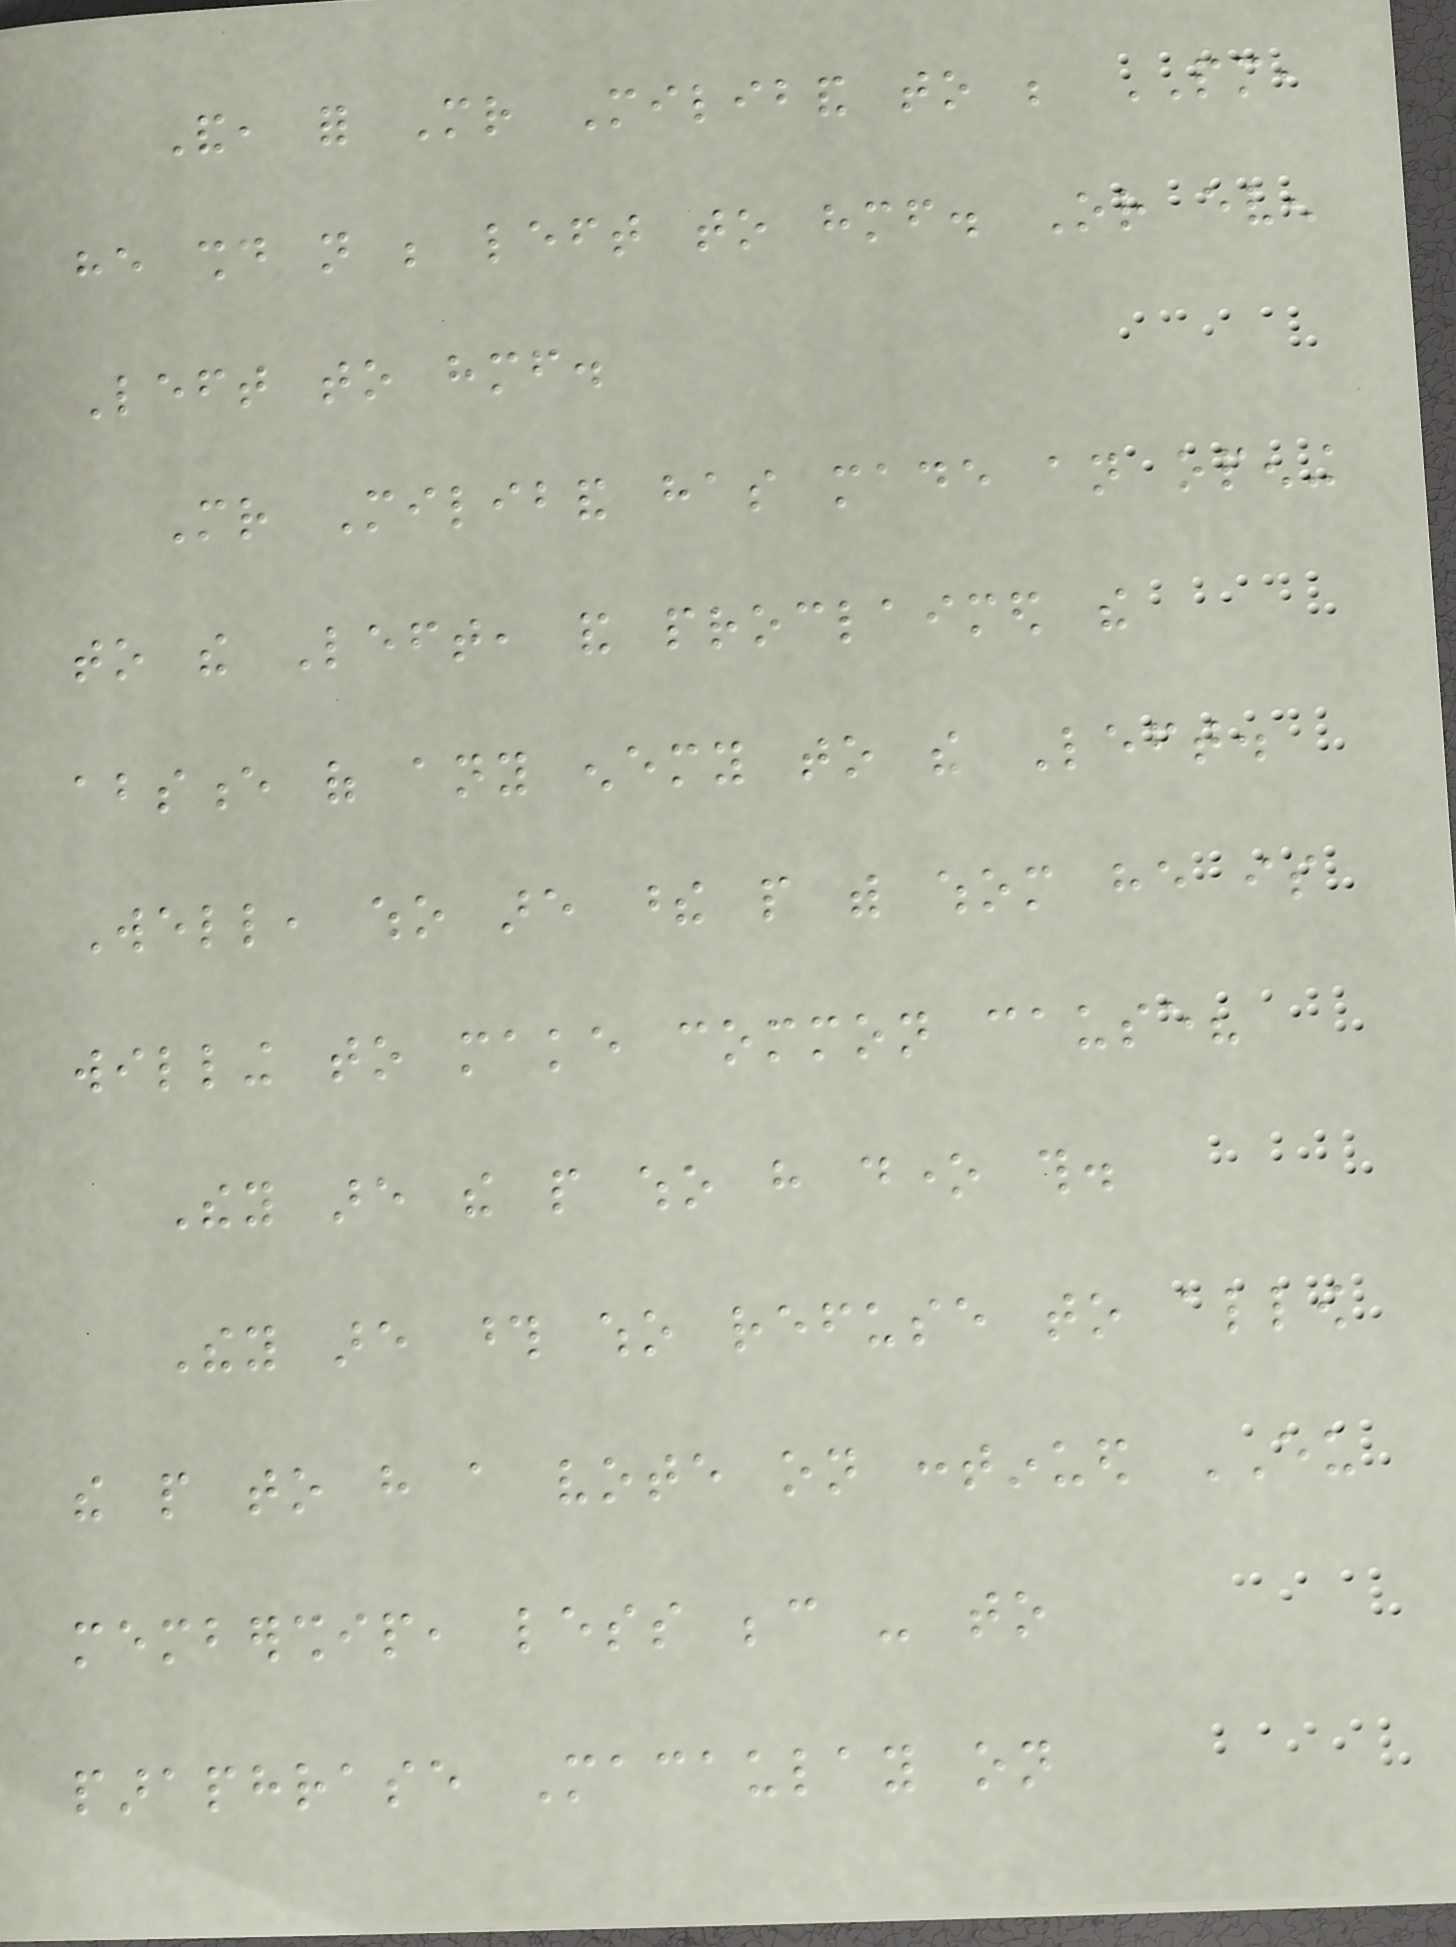And, for Mr Miliband to be PM,
he should not be left to himself. Or even
Left to himself.
Mr Miliband has made an opening
to the Left, and proclaimed the
absence of any enemy to the Left.
Well, who are these people with whom he is
willing to make common cause?
They are the people who have done this.
They are those who refuse to allow
the people to have a vote on continued EU
membership, less because - to
paraphrase Macaulay on
